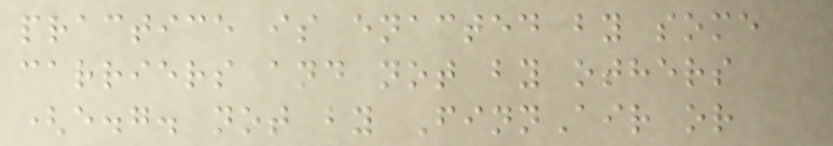practice is enacted by some
carriers and not by others
(e.g. not by FinnAir or
